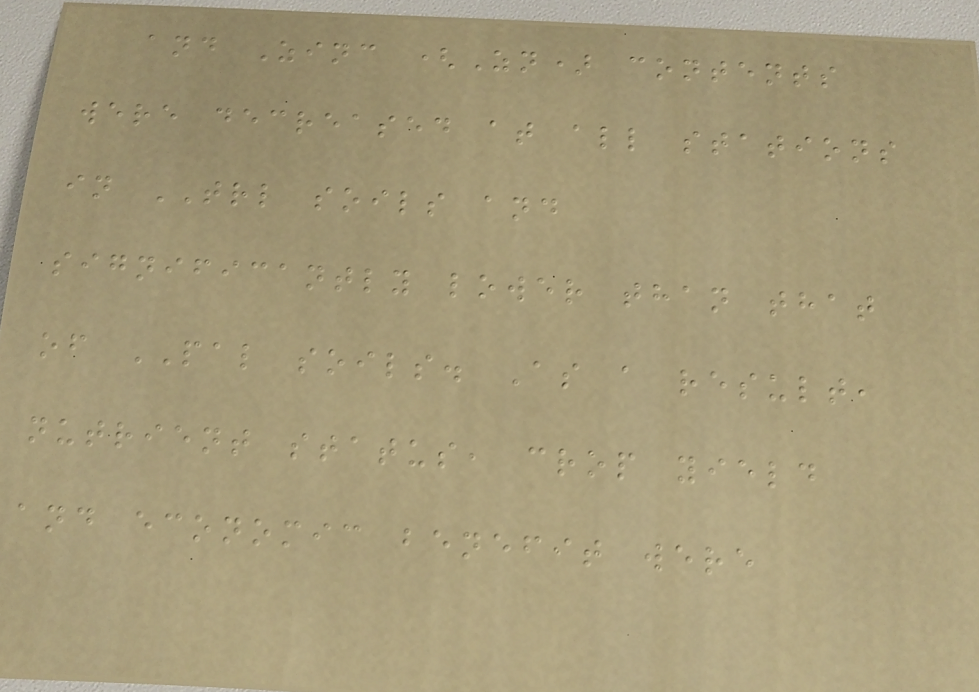and Zinc (Zn) contents
were decreased at all stations
in TRL soils and
significantly lower than that
of PAL soils. As a result,
nutrient status, crop yield
and economic benefit were
